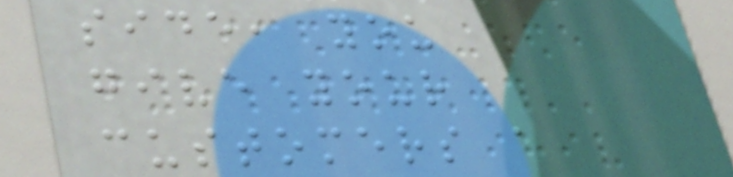side, you
give your
customers a
